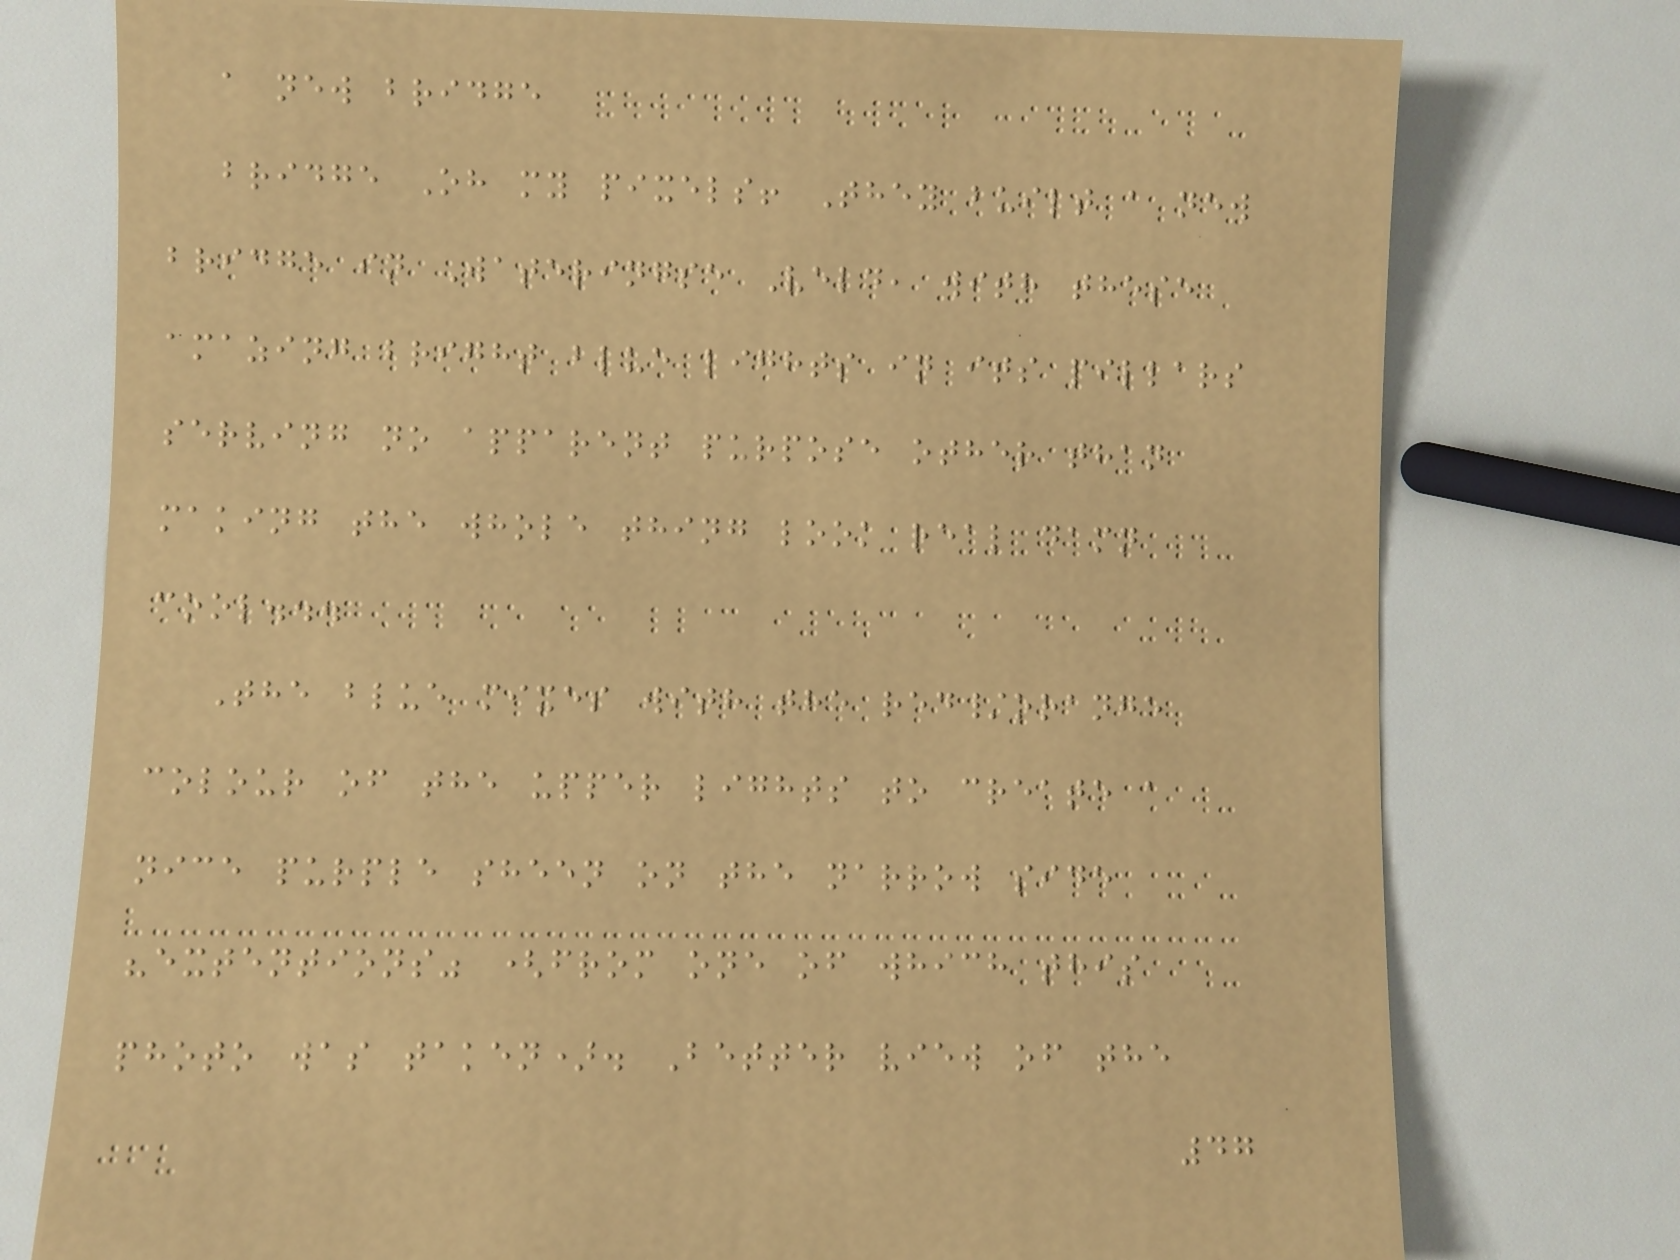a new bridge
bridge Oh my pixels! They built a new
bridge in Wateringse Veld, with these
amazing bright blue lights in its pillars
serving no apparent purpose other than
making the whole thing look real damn
cool...
The blue mixes with the red/orange
colour of the upper lights to create a
nice purple sheen on the narrow side
"extentions" (from one of which this
photo was taken). Better view of the
47
